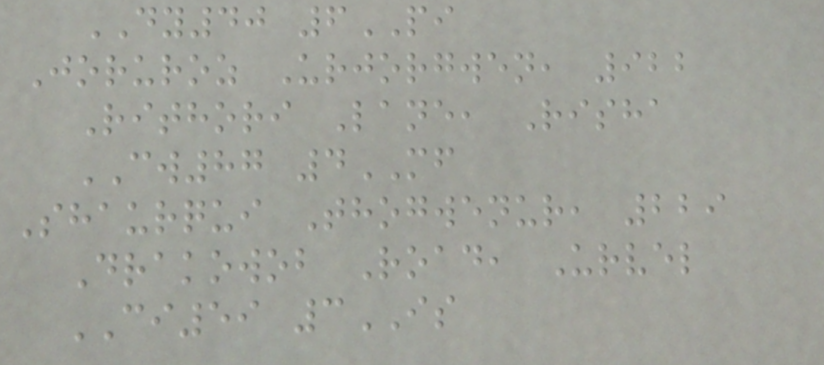DY40 6PI
Joruroz Urjorgwen, 922
Rithori Lane, Risha
CW87 4MF
Shaurqui Thogwenur, 229
Drakowob Road, Urvel
CI59 3IS
